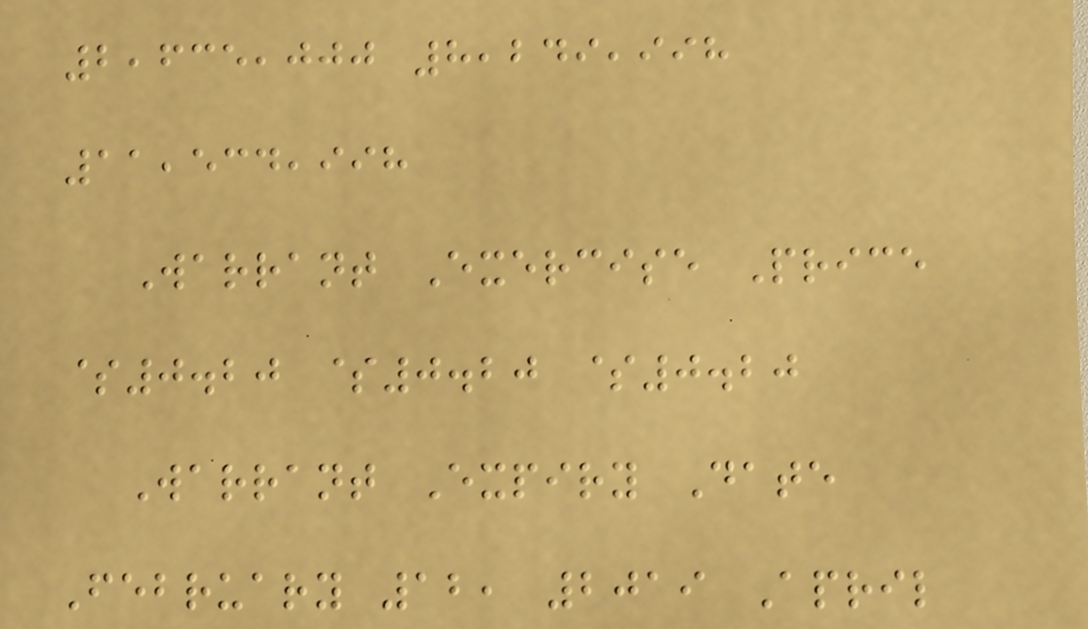2,635,000 8,249,998
11,534,998
Warrant Exercise Price
$0.20 $0.20 $0.20
Warrant Expiry Date
February 12, 2019 April
